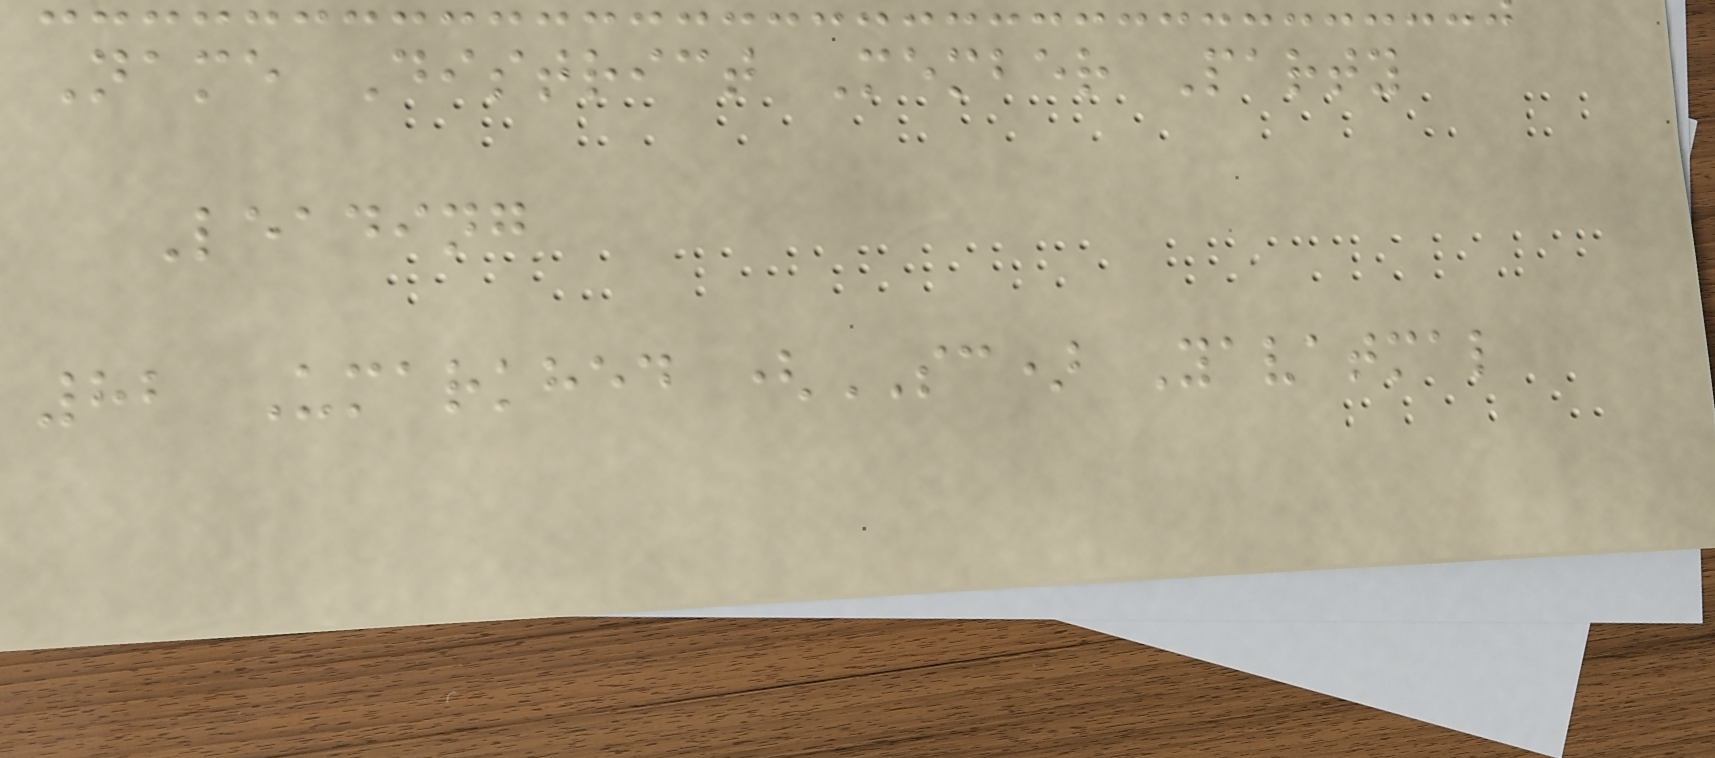Name District Member Party
Leading
82 Umarkhed (SC) Yavatmal
